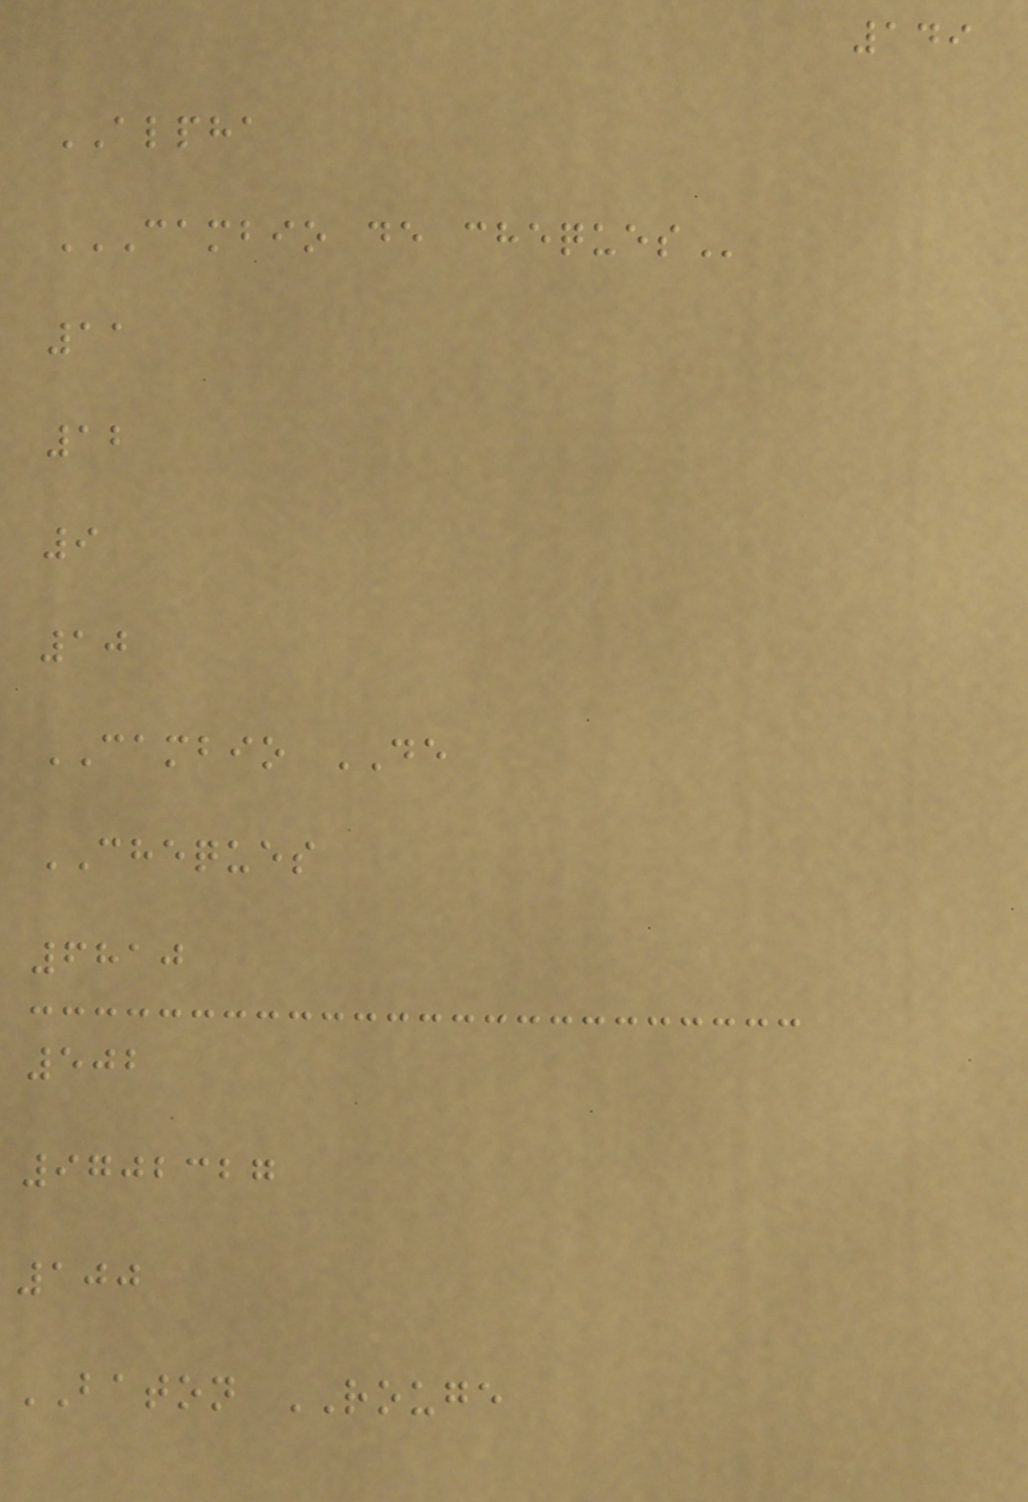149
ALPHA
CAMBIO DE CHEQUES
11
12
9
10
CAMBIO DE
CHEQUES
6810
502
9702327
100
BATON ROUGE
